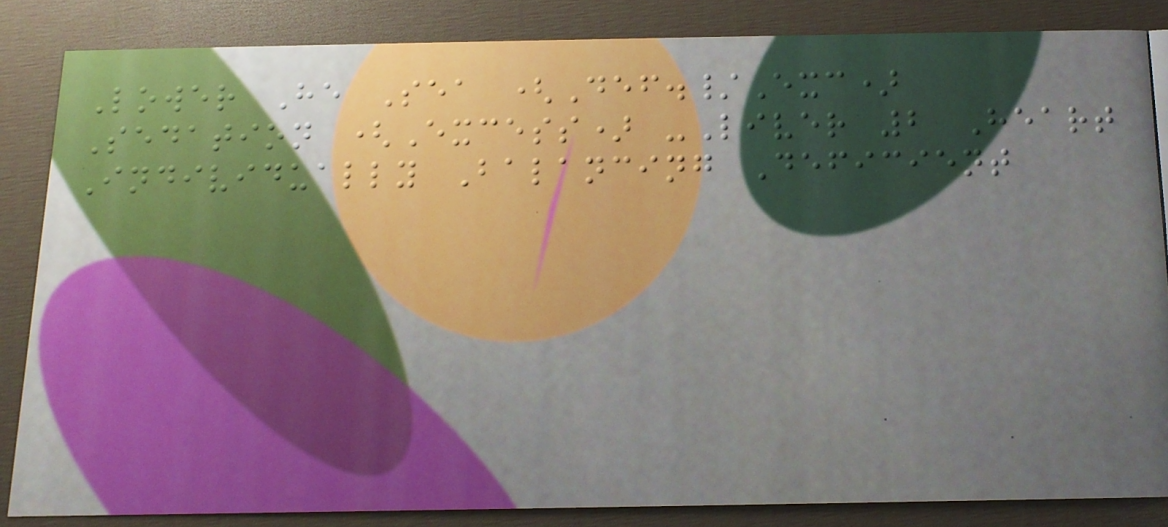Lower He Sea (Def./Exc)
Sedation (Excess) -Liver 2 Heart
Individually Balancing Deficient
